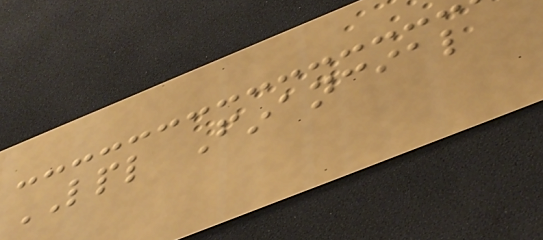LPL Financial
